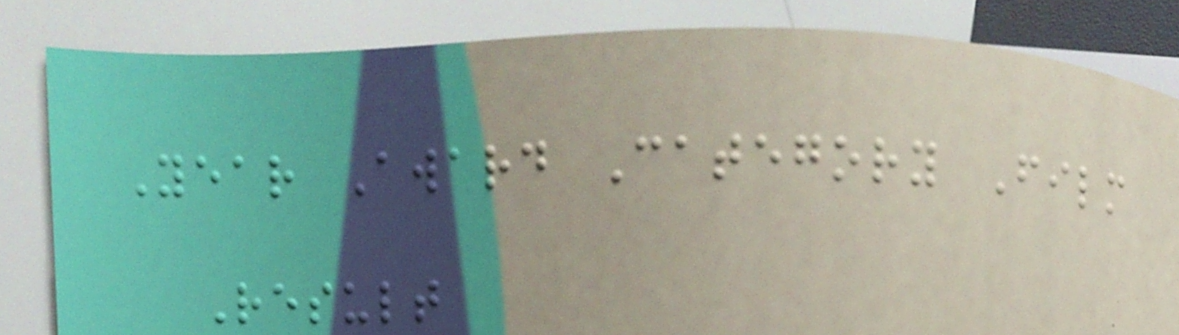Year Award Category Film
Result
